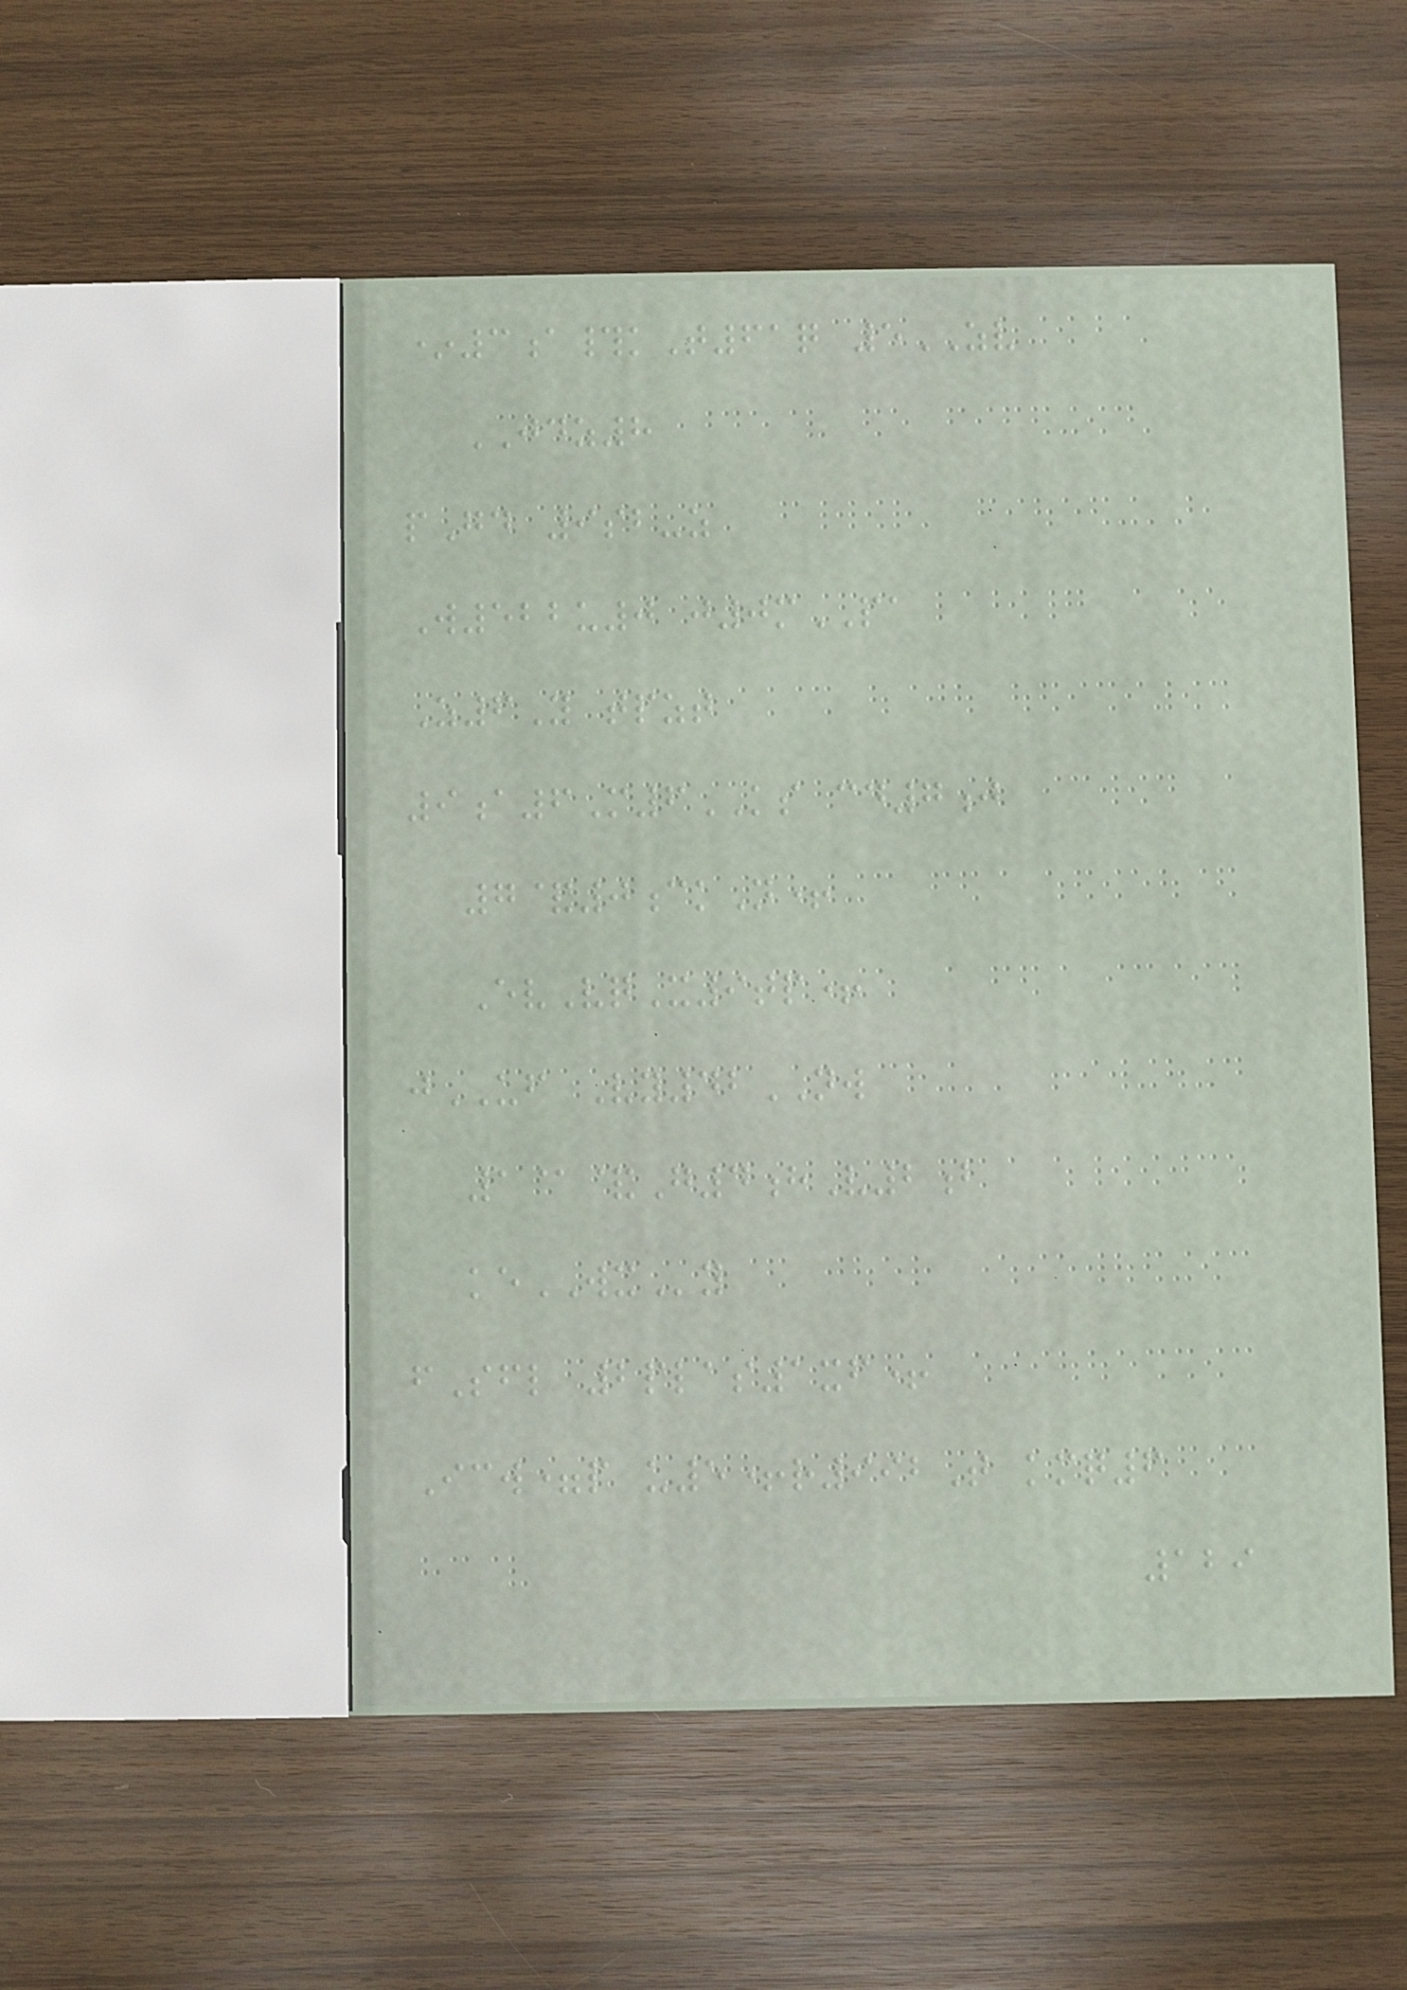*3a#kT61q 5ZV
JDZ8
pGd 9sb-z
W522u0 j0mPA
Z6Y tpzt
9a6M6KS cd7j
7&0ckN+
EvVqX9tp+
jUF Vy42NW
1@&G4hV2b
keWXy
fSfl 2plas1xf+
Icw=p u5+r992T kmq6
129
